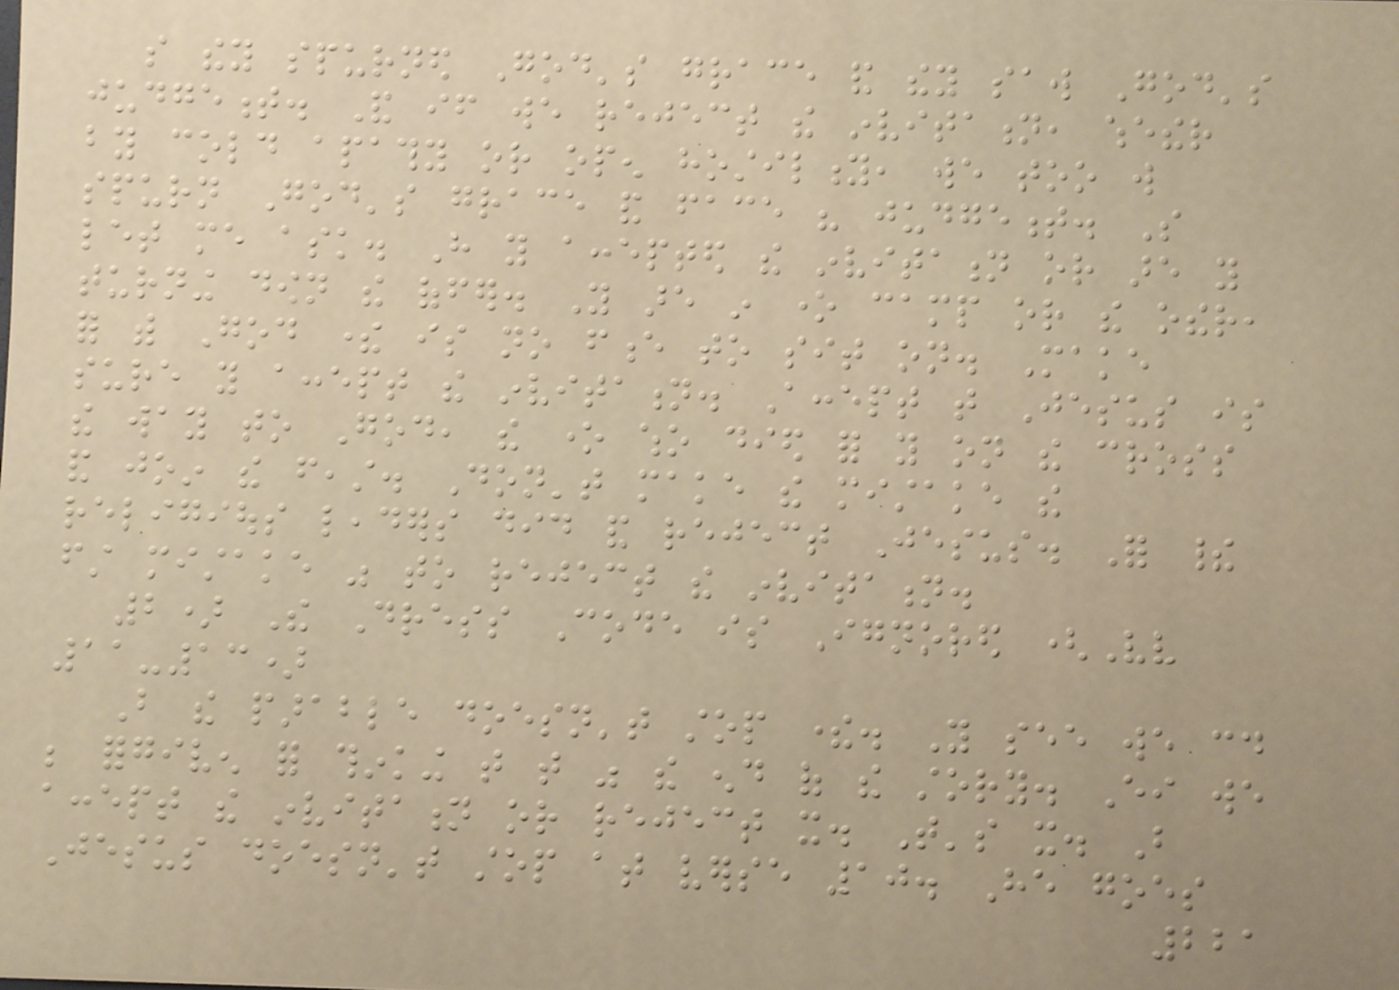so they spurned God's grace and they saw God's
judgement. And if we reject the invitation, whether
by cold apathy or open hostility, we too will
spurn God's grace and face his judgement. So
let me ask. Have you accepted the invitation or are you
turning down the offer. You are in one camp or the other,
for with God there is no fence to sit on. Make
sure you accept the invitation. Accept that Jesus is
the way to God, the one who died for you on the cross
and join the feast. Don't make the mistake the
religious leaders did and reject Jesus. For their
first mistake was to reject the invitation.
2) The Dress Code is Ignored (Vv
11-13)
But the parable doesn't stop there. You see we could
be forgiven for thinking that that was the end of the story. Either we
accept the invitation or reject it. That's it. But
Jesus doesn't stop at verse 10. He goes
221
